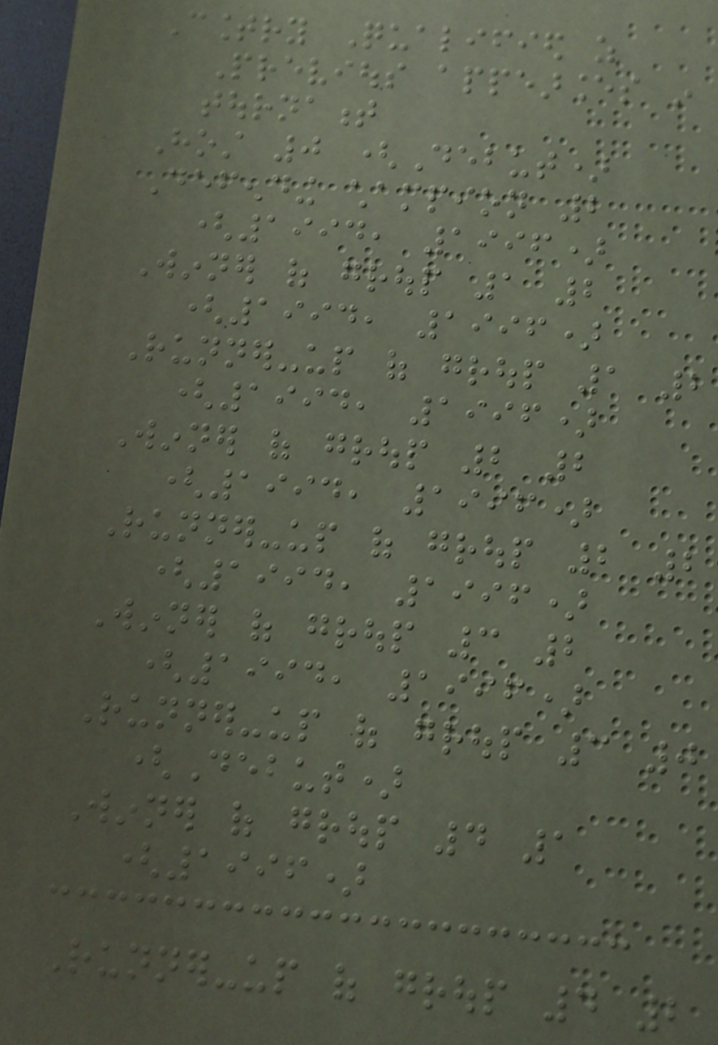Country Qualified as
Previous appearances in
tournament
Host 0 (Debut)
Defending champion 2
(1994, 1996)
Winner of group 1 2
(1994, 1996)
Runner-up of group 1 2
(1994, 1996)
Winner of group 2 2
(1994, 1996)
Runner-up of group 2 2
(1994, 1996)
Winner of group 3 2
(1994, 1996)
Runner-up of group 3 0
(Debut)
Winner of group 4 1
(1996)
Runner-up of group 4 2
